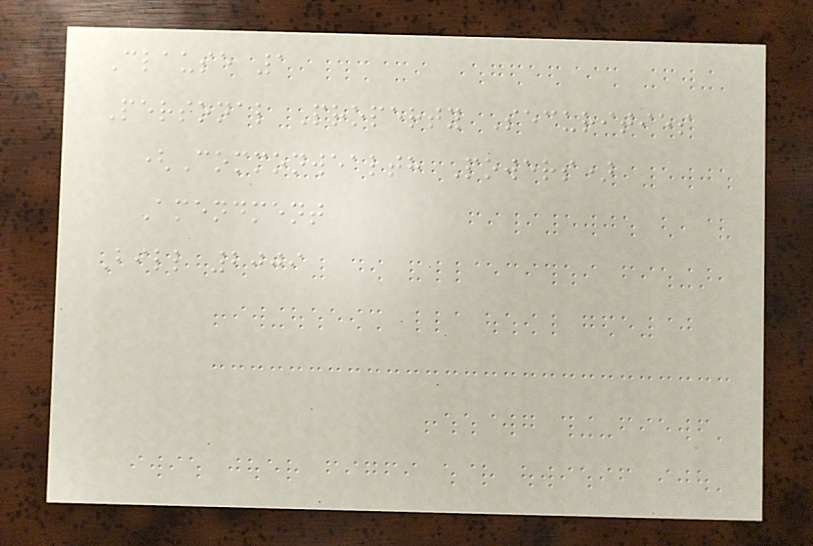Clause 1
Personal Property Securities
(Commonwealth Powers)
Amendment
Bill 2009
